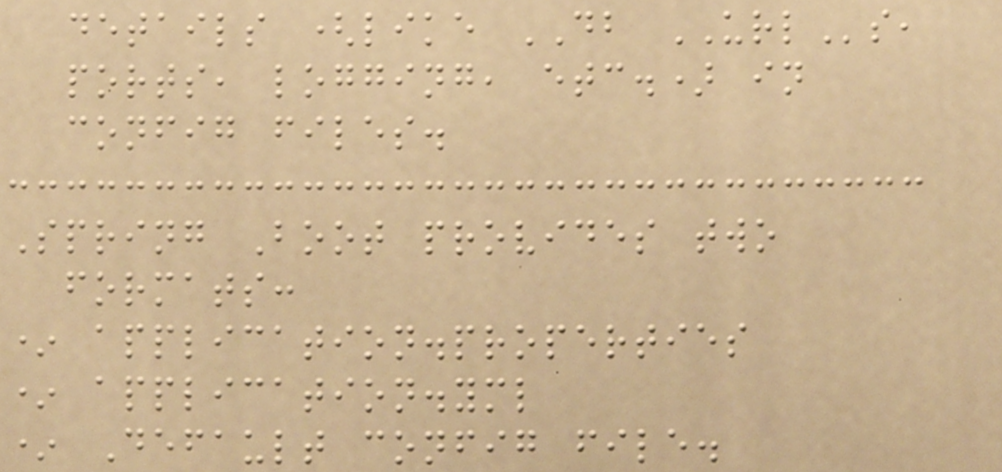details (like DB URLs,
ports, logging, etc.) in
config files.
Spring Boot provides two
formats:
* application.properties
* application.yml
* Default config file.
